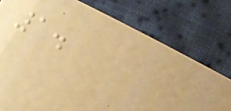1.
